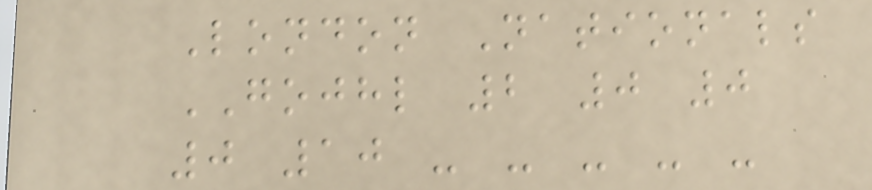London Nationals
GOJHL 2 0 0
0 10 - - - - -
